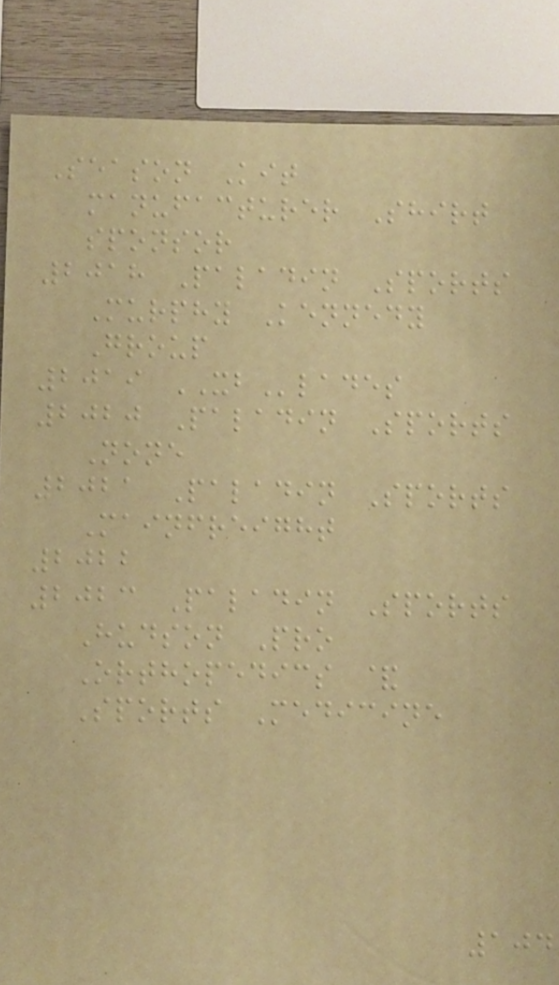Season Kit
manufacturer Shirt
sponsor
2018 Paladin Sports
Murphy Kennedy
Group
2019 XBlades
2020 Paladin Sports
None
2021 Paladin Sports
Mainfreight
2022
2023 Paladin Sports
Hudson Pro
Orthopedics &
Sports Medicine
104
